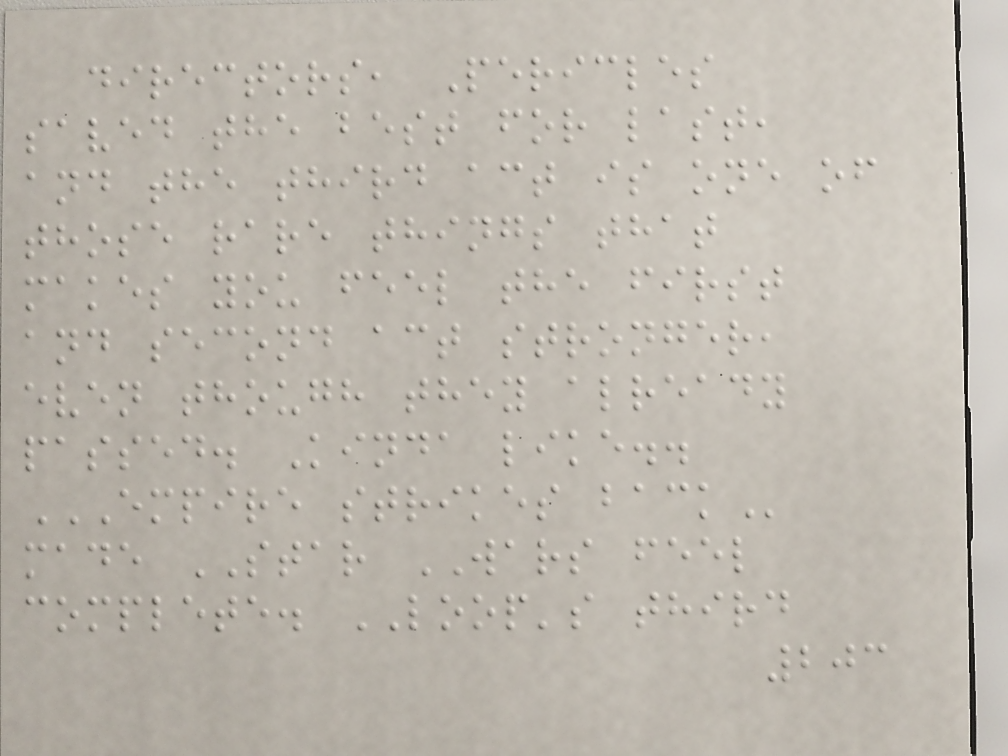directors, Pericles
saved the best for last,
and the third act is one of
those rare things that
makes you feel the first
and second act stronger,
even though they already
passed. Kinda like..
EMPIRE STRIKES BACK
made STAR WARS feel
complete. LOOP's third
203
